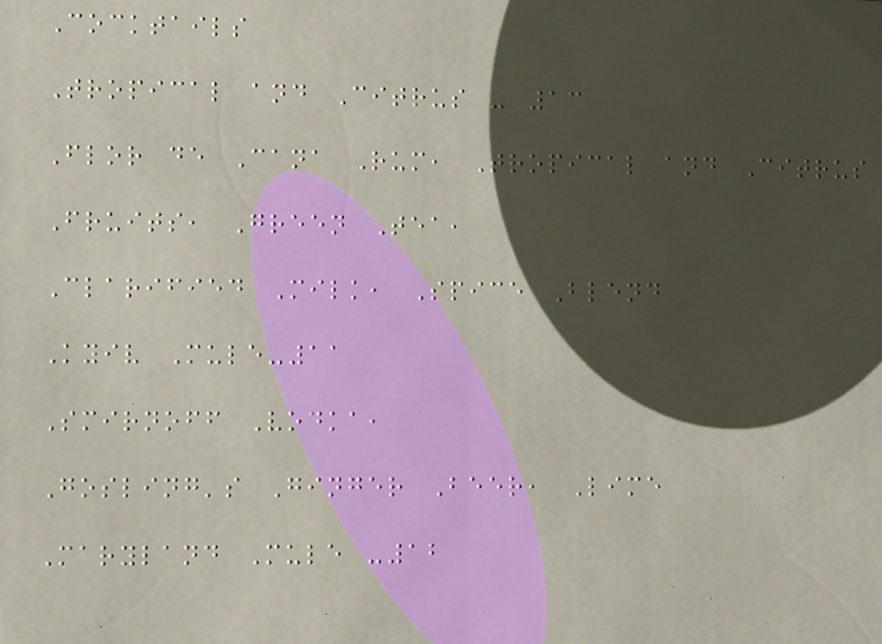Cocktails
Tropical and Citrus - 13
Flor de Cana Rum, Tropical and Citrus
Fruits, Green Tea,
Clarified Milk, Spice Blend
Kyiv Mule-11
Smirnoff Vodka,
Gosling's Ginger Beer, Lime
Maryland Mule -12
